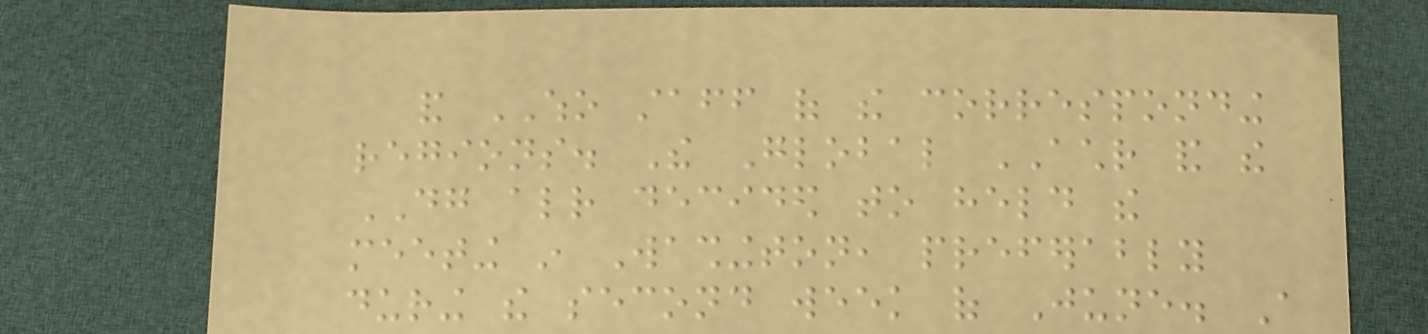and WHO staff of the corresponding
regions. The Global ACHR and the
DG already decided to held the
meeting in Washington, preferably
during the second week of June. A
